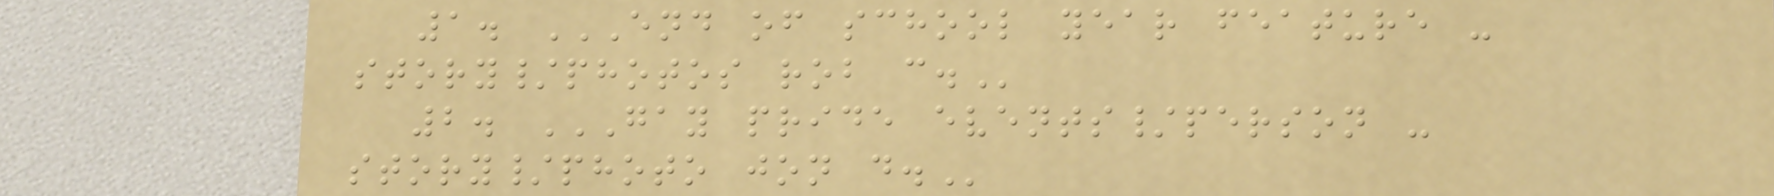1. END OF SCHOOL YEAR FEATURE -
STORY/PHOTOS ROB C.
2. GAY PRIDE EVENTS/PERSON -
STORY/PHOTO JON D.
